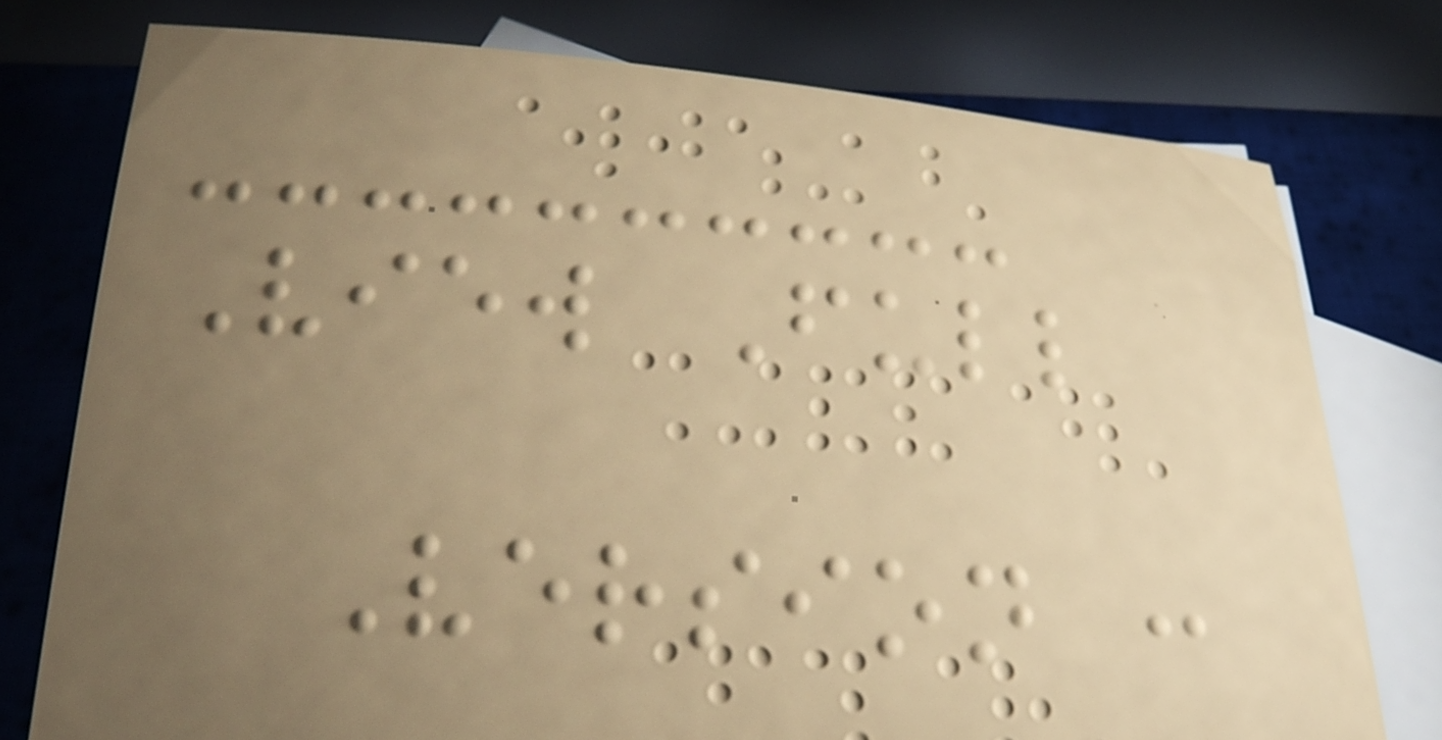View Full
Version :
